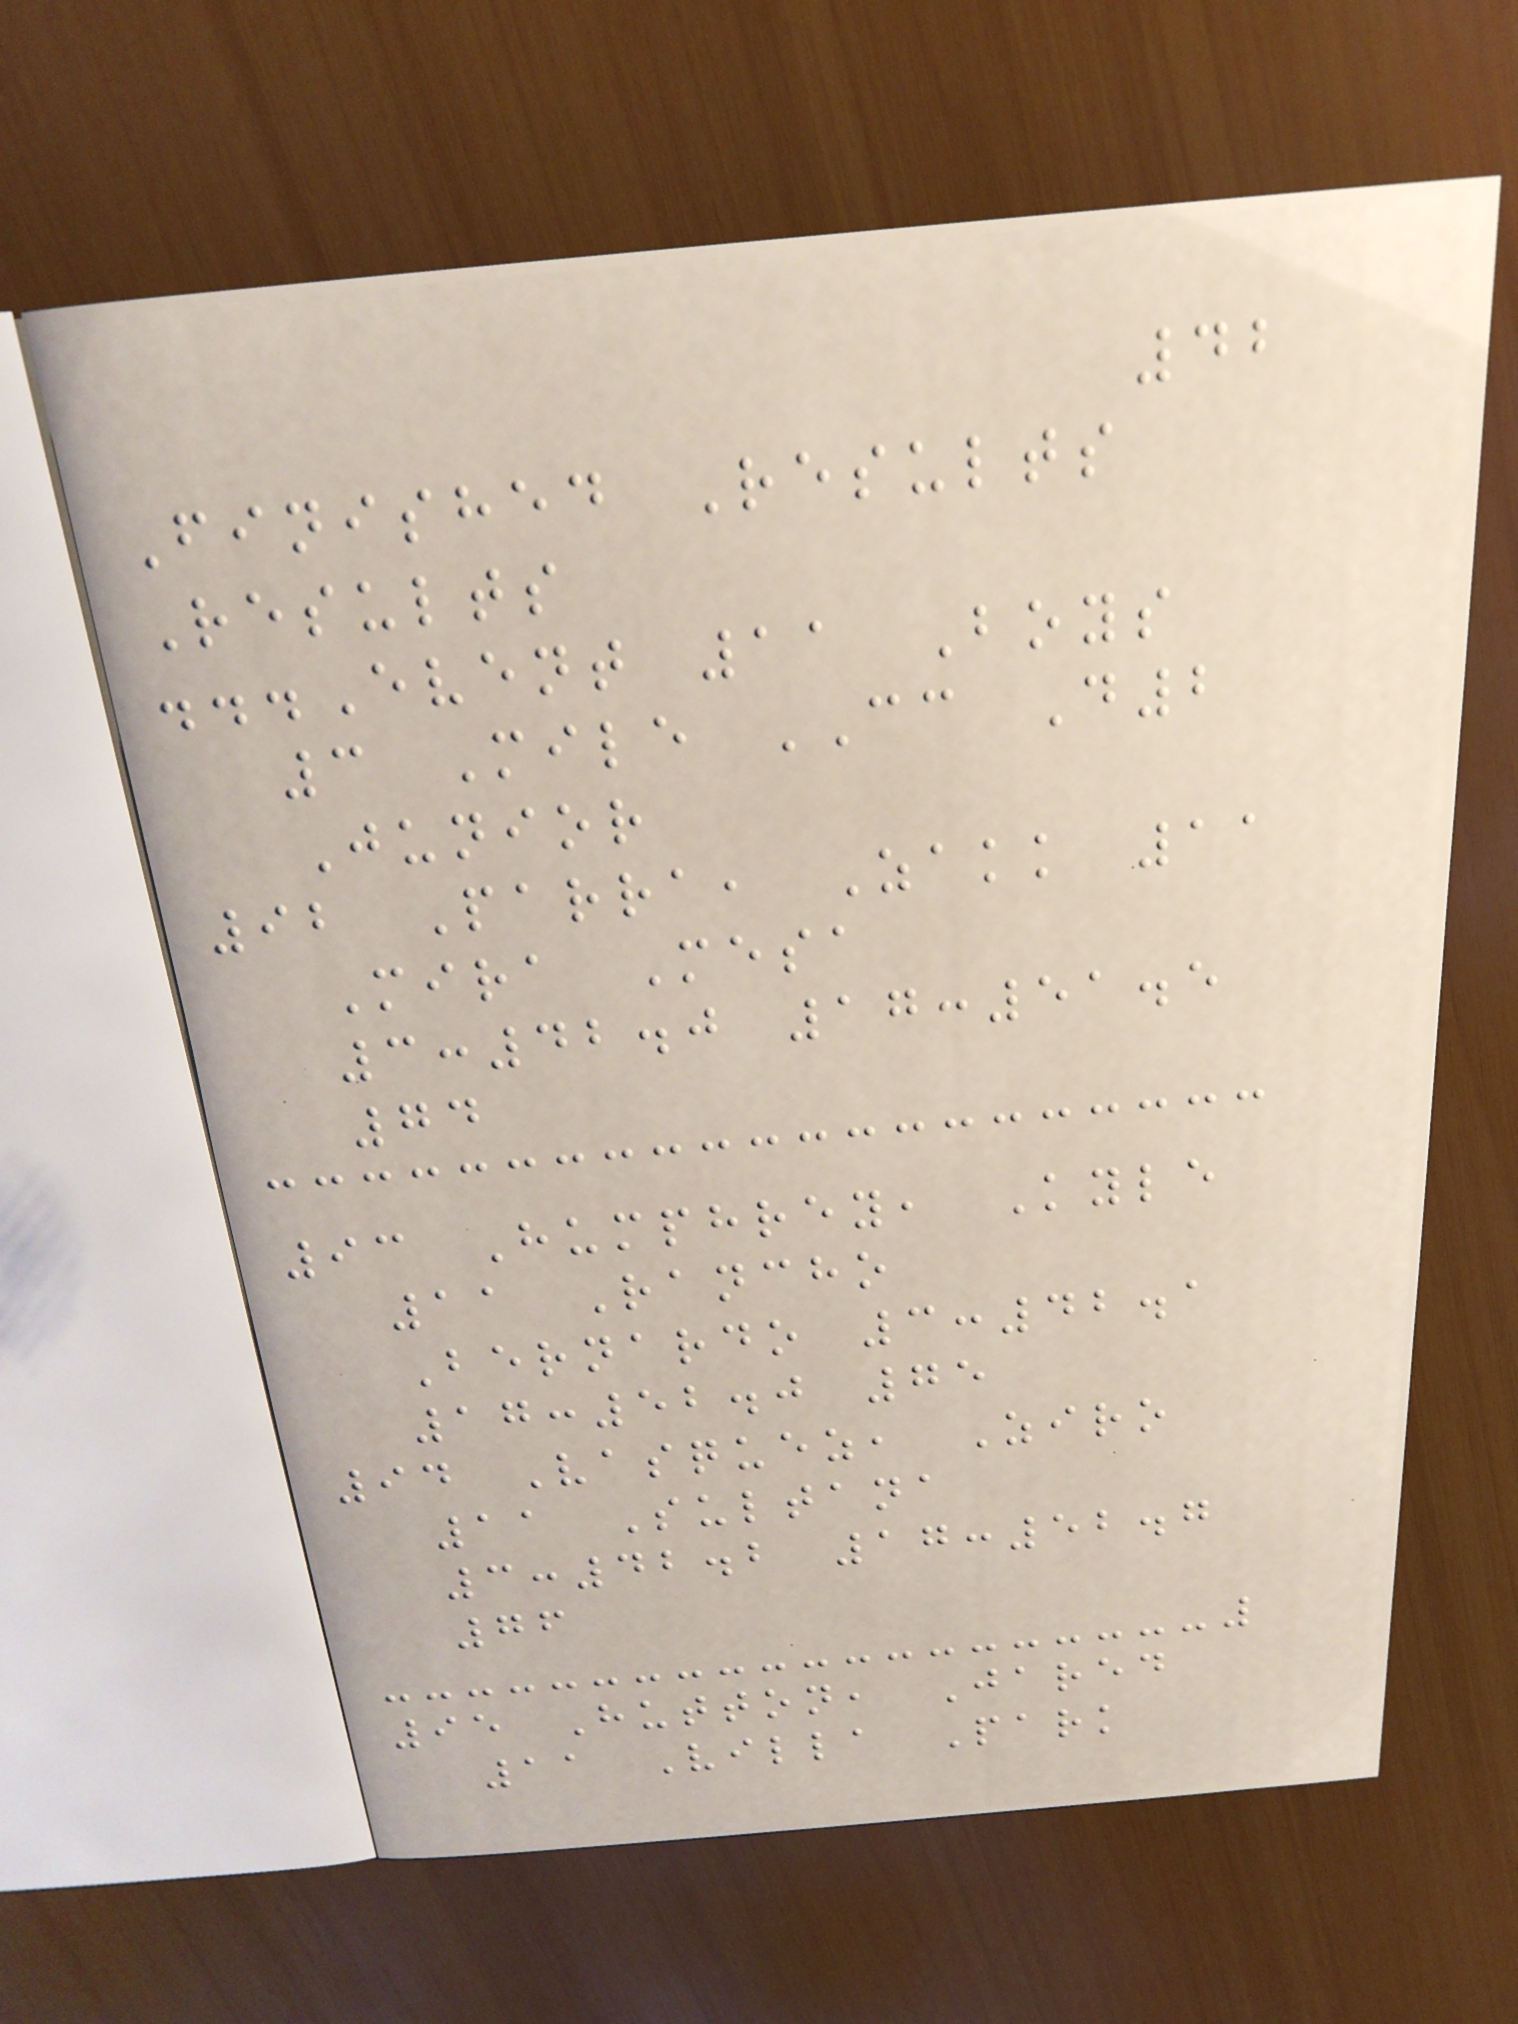42
Finished Results
Results
...Event 11 Boys
3 Mile CC D2
Junior
92 Parra, Zakk 11
Mira Mesa
3:42.0 17:51.5
74
93 Humphrey, Kyle
11 Rancho
Bernardo 3:42.1
17:52.0 75
94 Vasquez, Ziro
11 Sultana
3:42.2 17:52.7
76
95 Hutton, Jared
11 Villa Park
